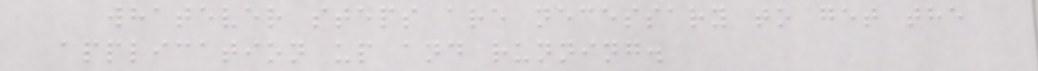whatever steps are necessary to get the
application up and running.
